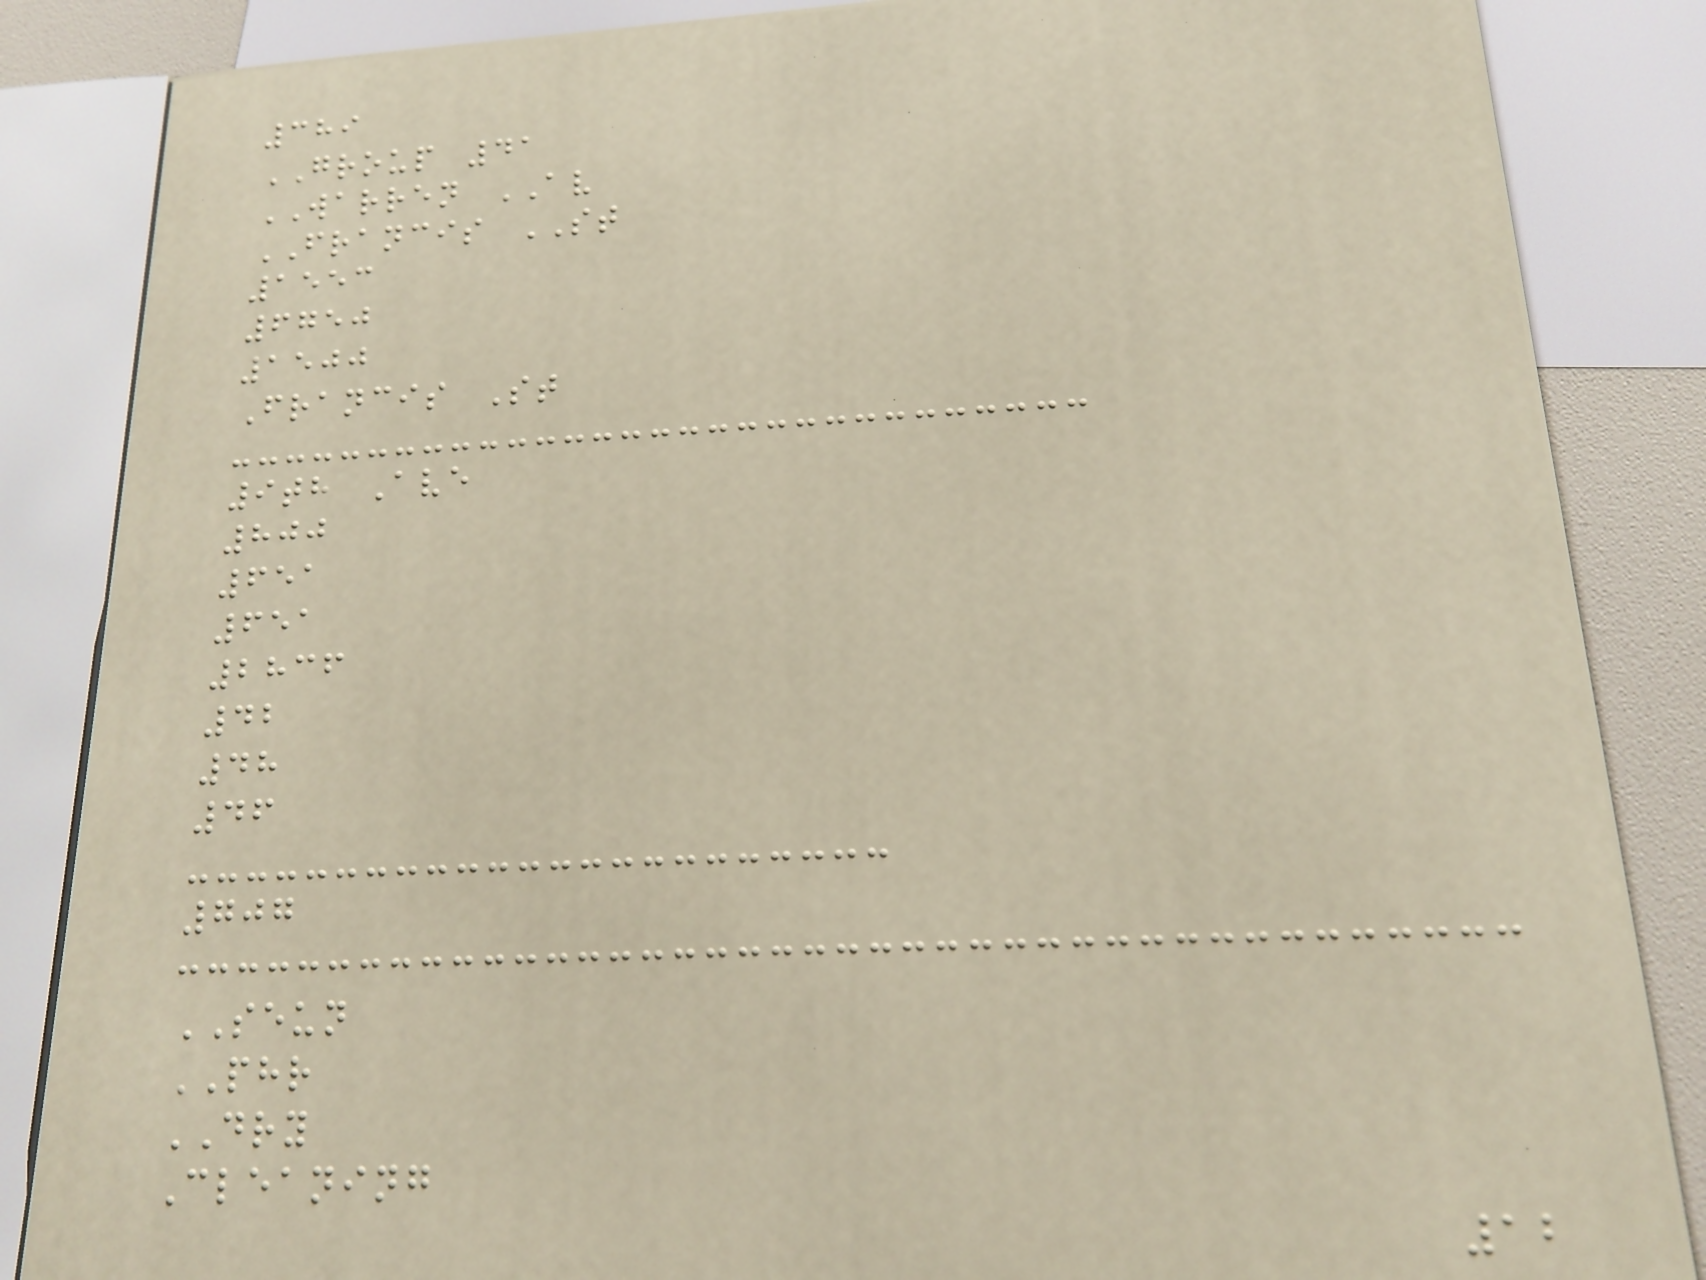389
GROUP 41
WARREN AV
FRANCIS ST
1553
6750
1500
Francis St
9th Ave
800
651
651
2836
42
48
46
707
SEUN
PHR
DRY
Cleaning
12
